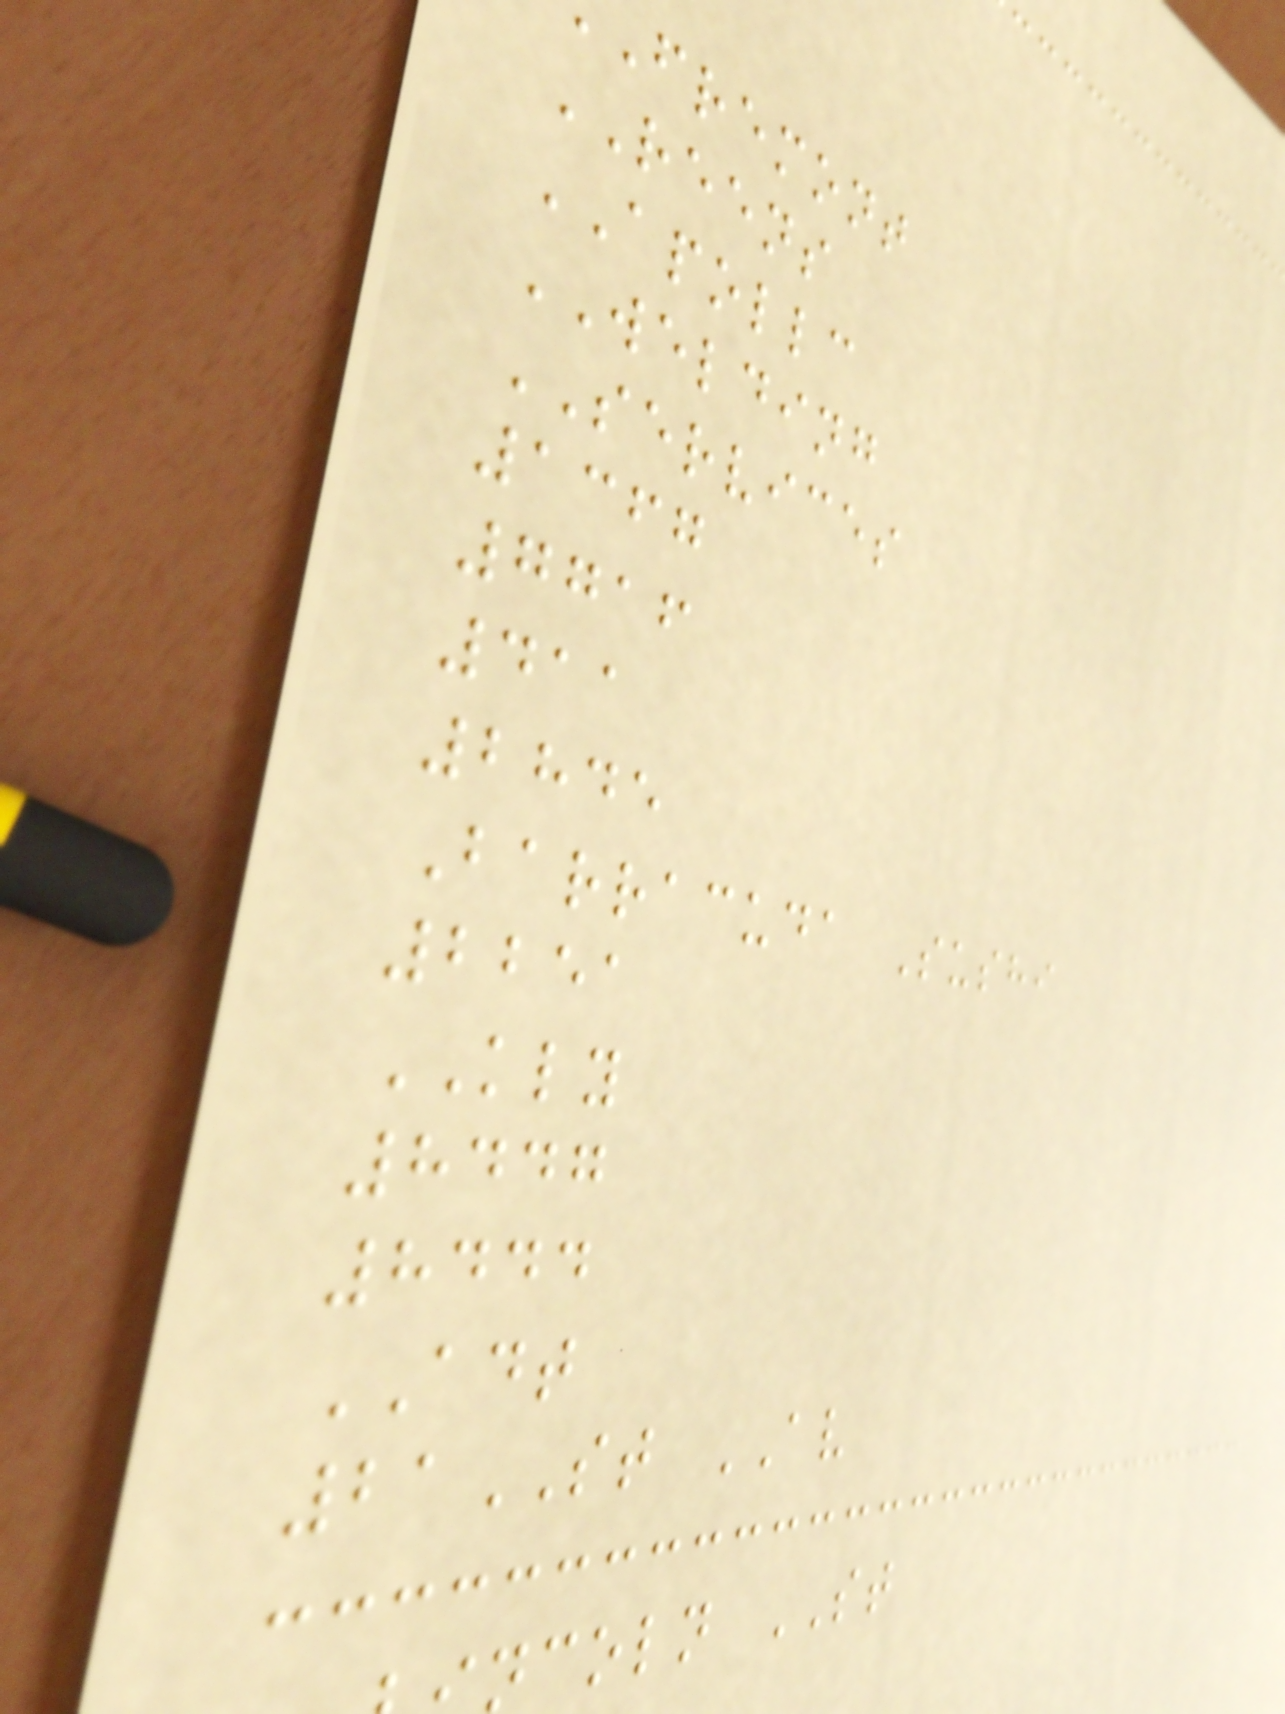fremont
REENS
APOLLC
WELDING
SERVICES
1367
7716
411
2845
Barracuda Sushi
2251
KLY
8447
8444
ADT
21ST AV
ncoln ST
